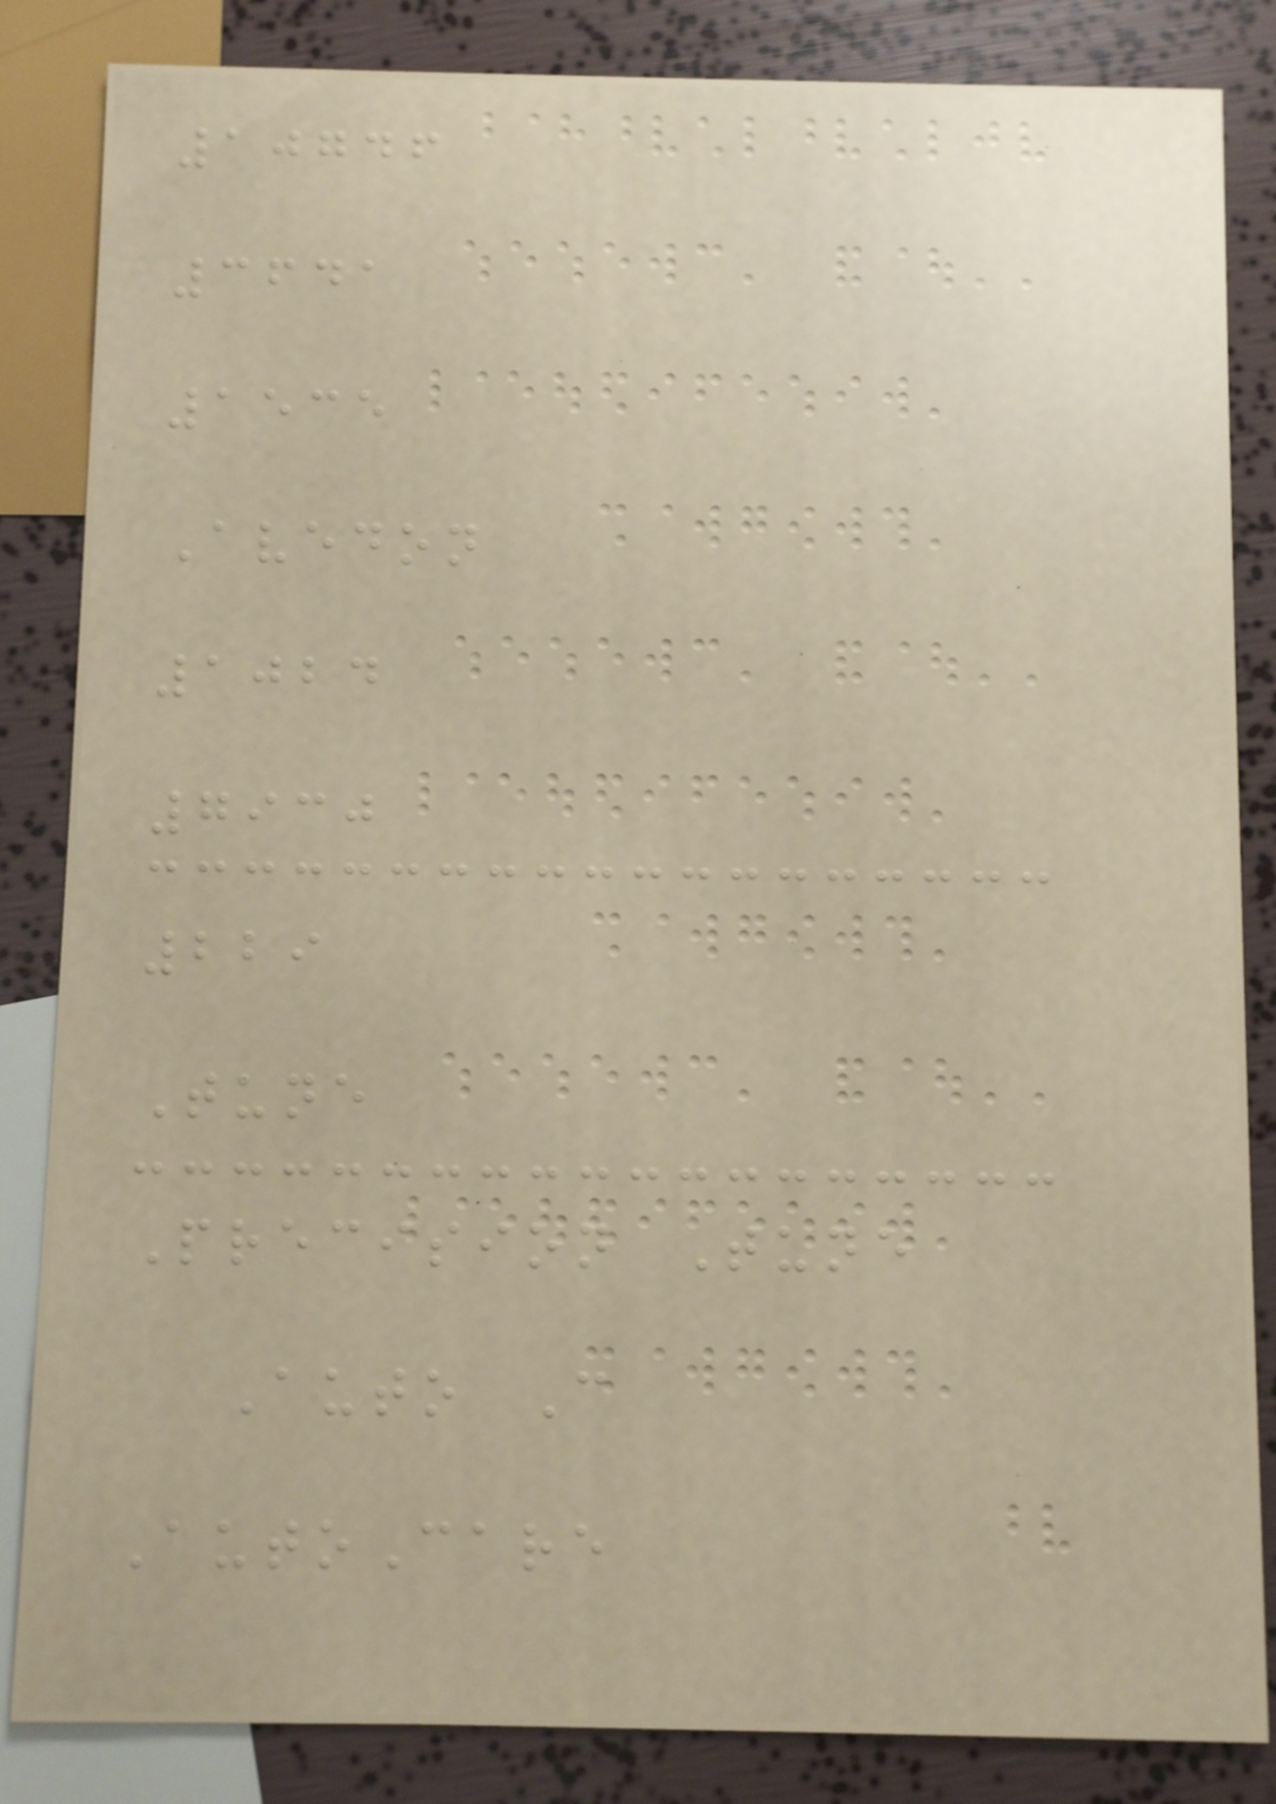10746
3641
1535
Avedon
1024
7930
229
Tune
Precision Tune
Auto C
AutoCare
